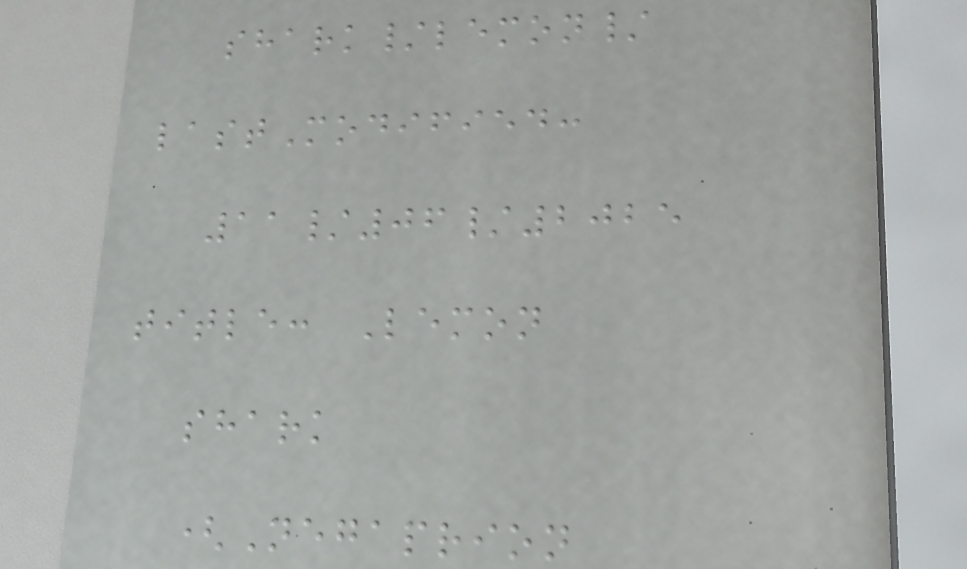shark/lemon/
lastModified:
11/06/2025
title: Lemon
shark
(Negaprion
